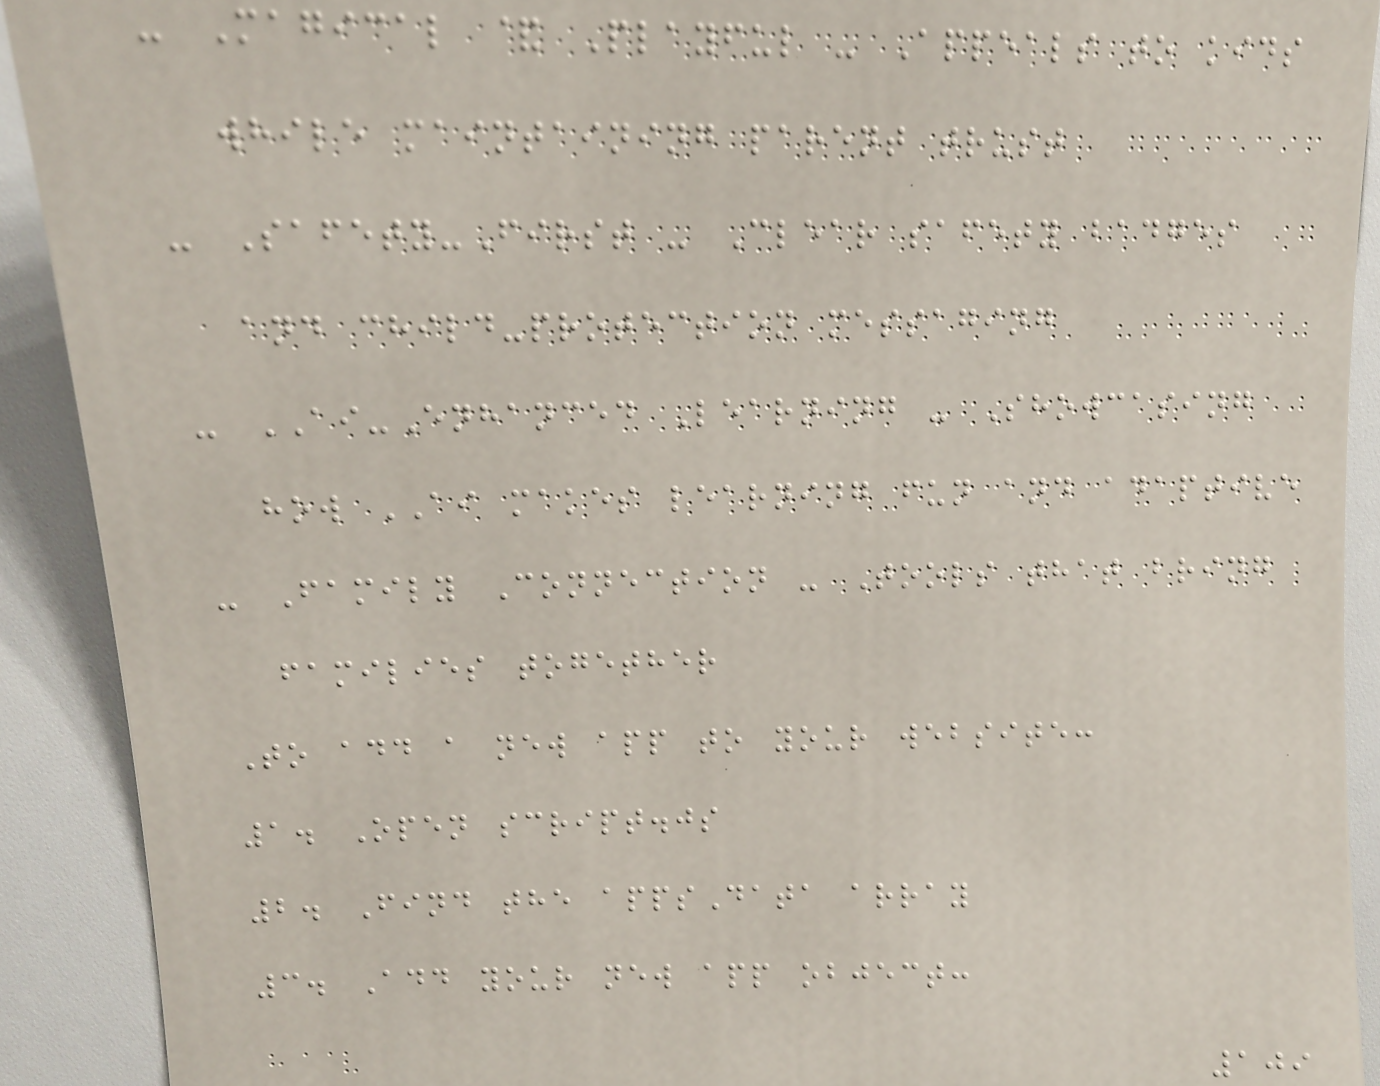- Magical & Playful - Appeals to kids
while maintaining parent trust
- Safety-First - Clear safety badges
and child-protection messaging
- AI-Enhanced Learning - Showcasing
how AI makes learning fun and adaptive
- Family Connection - Tools that bring
families together
To add a new app to your website:
1. Open script.js
2. Find the appsData array
3. Add your new app object:
109
